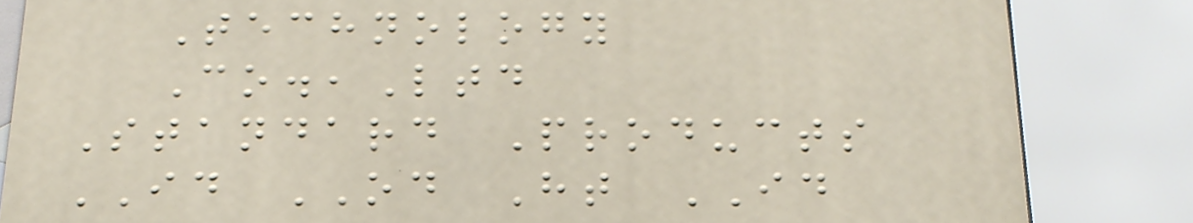Technology
Co.,Ltd
Standard Products
ID OD Ht ID
